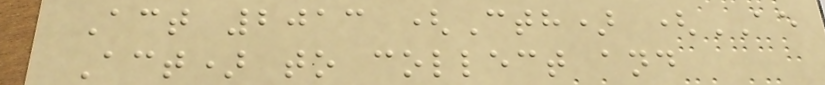Act 2013 (Cth) (AE
Act) to collect and
